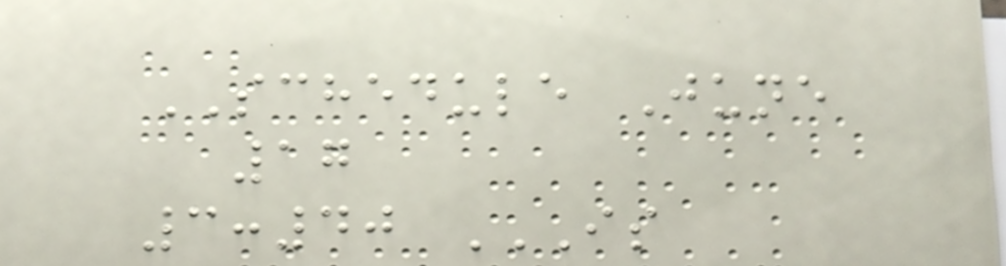SCHEDULE June
17
3:40 IS
